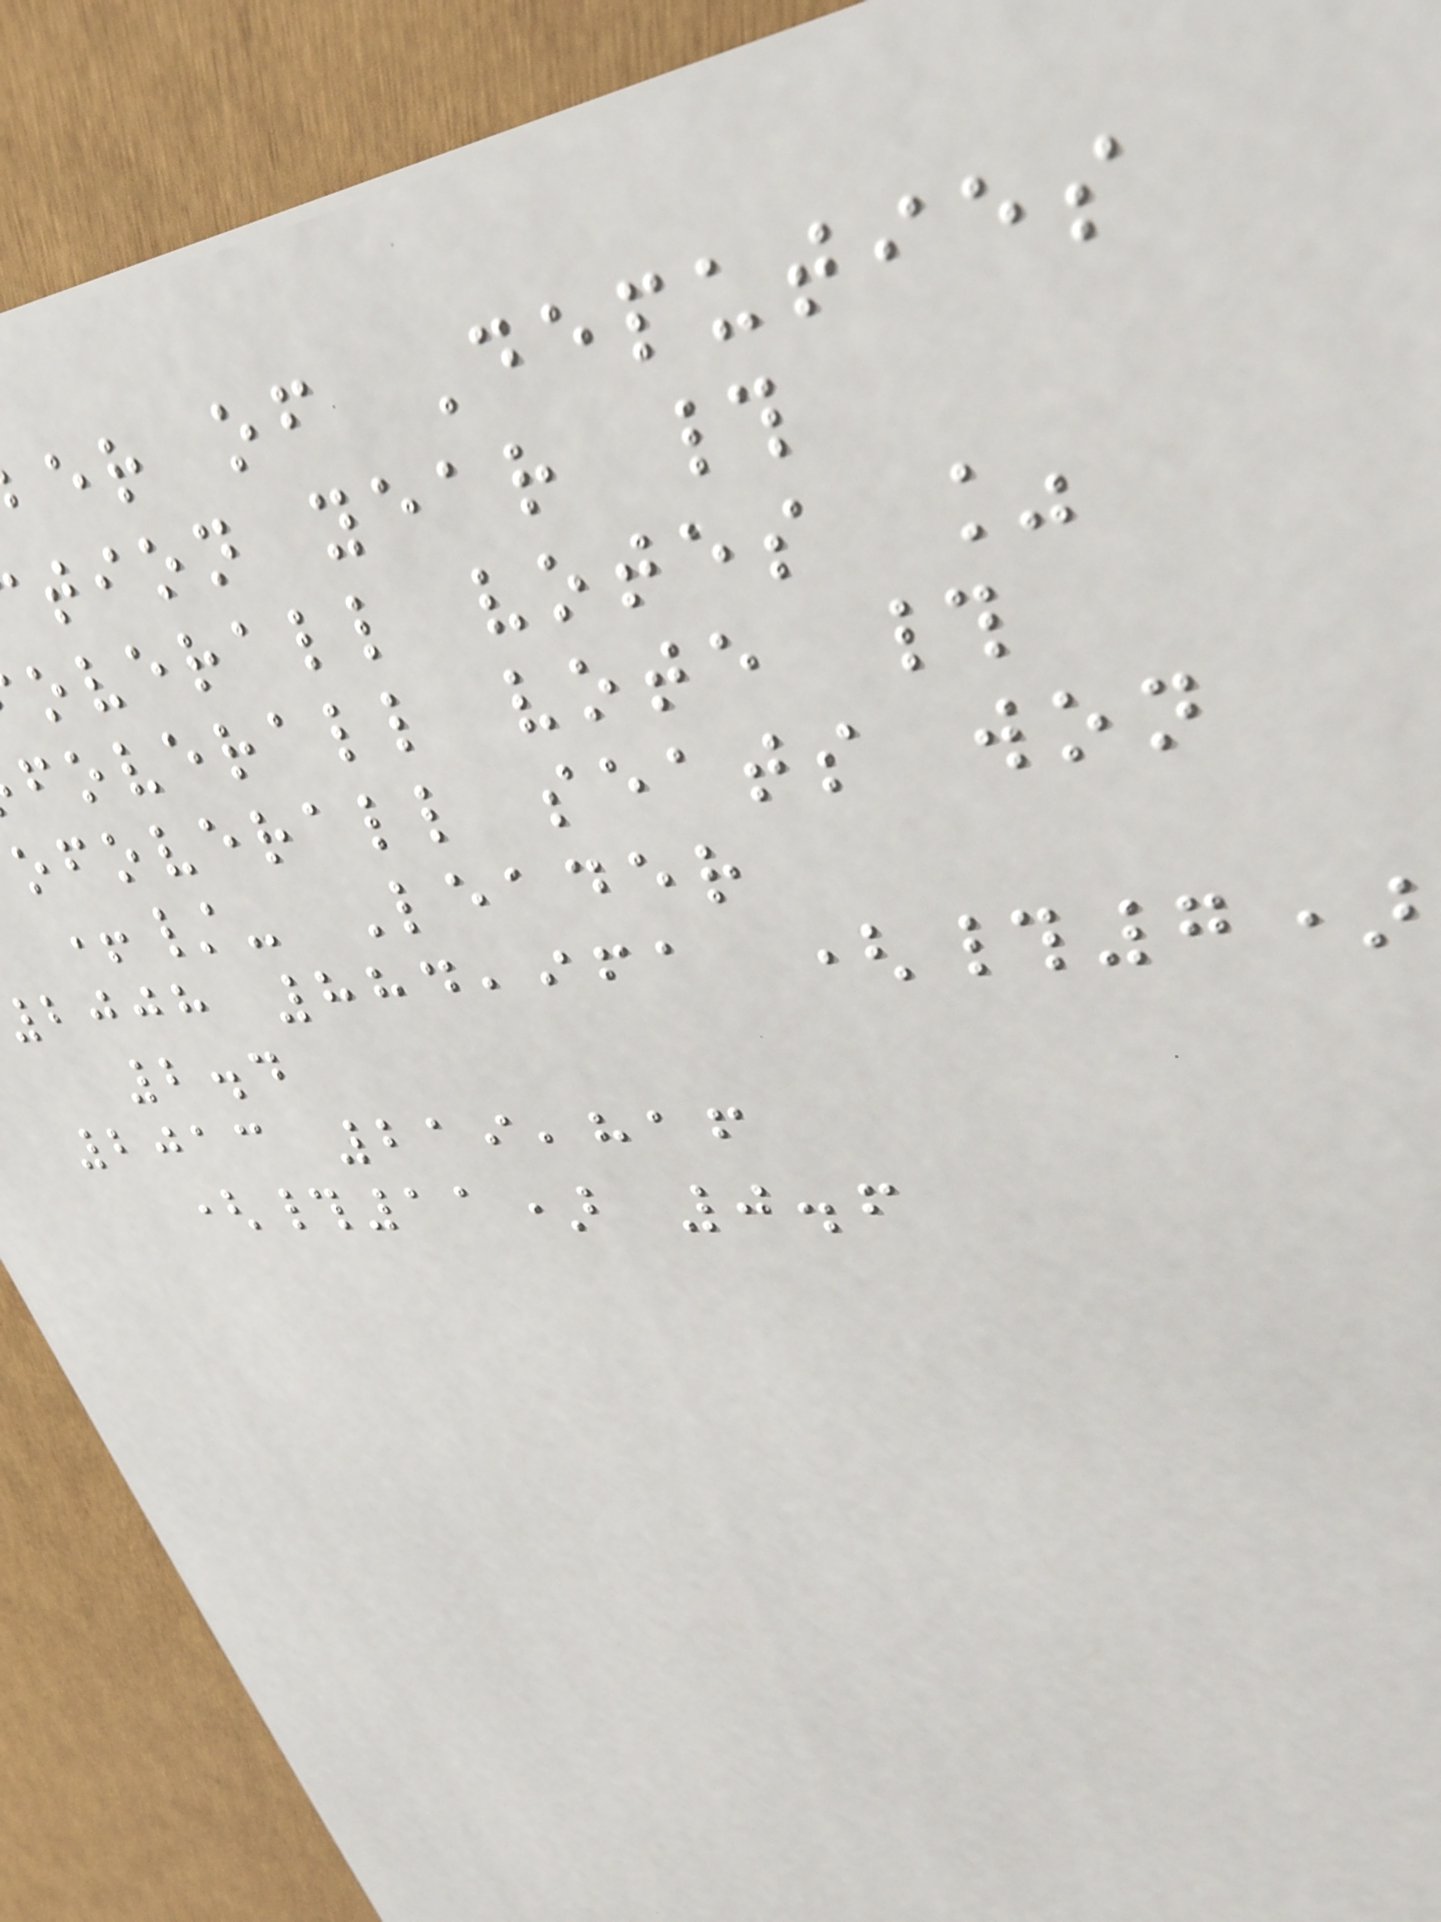er of Deputies
tion year #
overall votes %
foverall vote #
ofoverall seats won
+/- Leader
bjjh 884,961 (#7)
2.4
2013 219,816
(#11) 0.6
